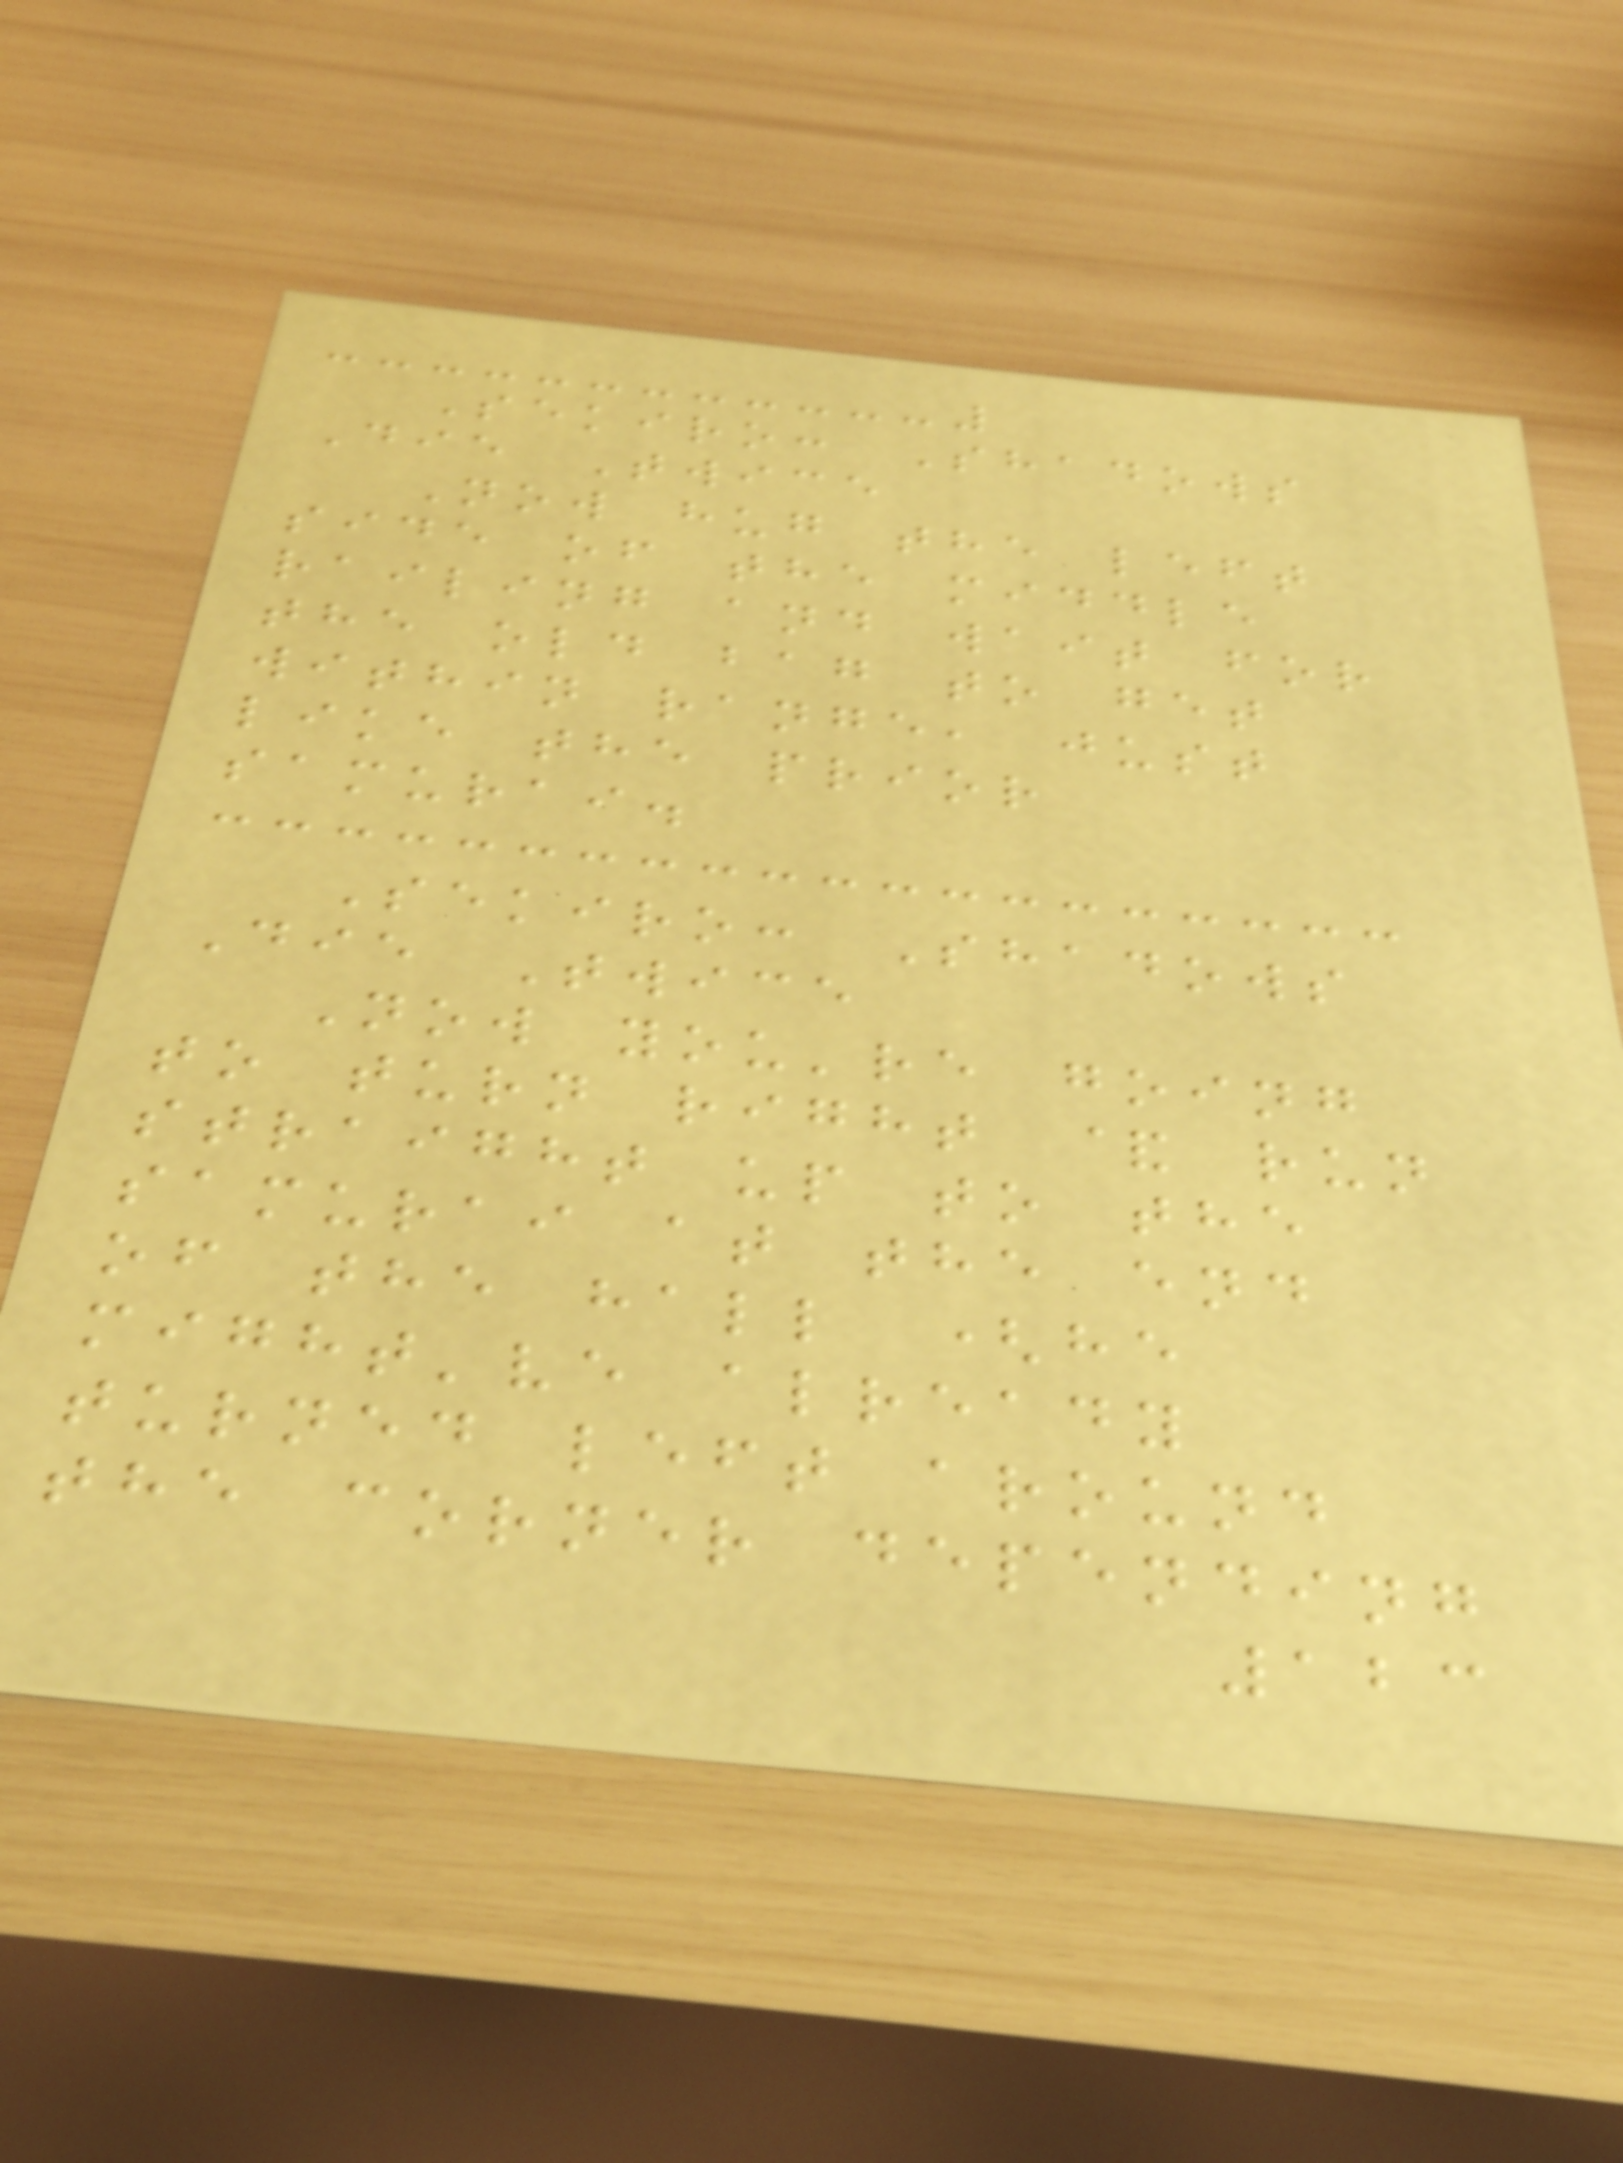Sekiro: Shadows
Die Twice
Now hug the left
side of the middle
railing and wait for
the old bag to get
within range, just
like the prior
samurai.
Sekiro: Shadows
Die Twice
Now you're going
to turn right & run
straight up to the
samurai at the end
of the hall (he
might've already
turned left around
the corner depending
123
